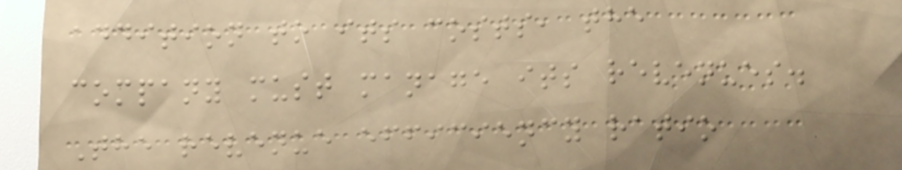addition to its costs, the
company must manage its revenues.
The revenue efficiency ratio
